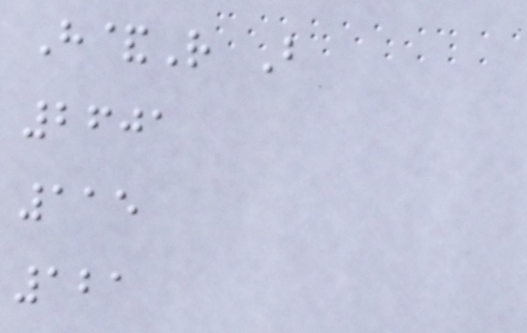H&R B
2601
115
121
